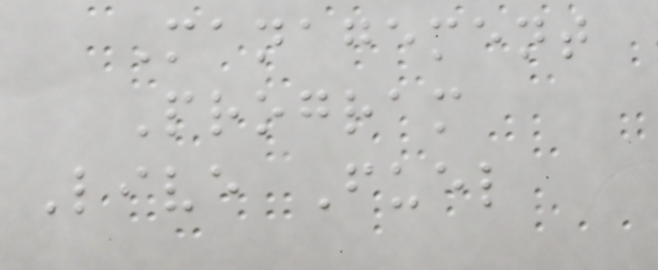Management
Program
Live Fuel
